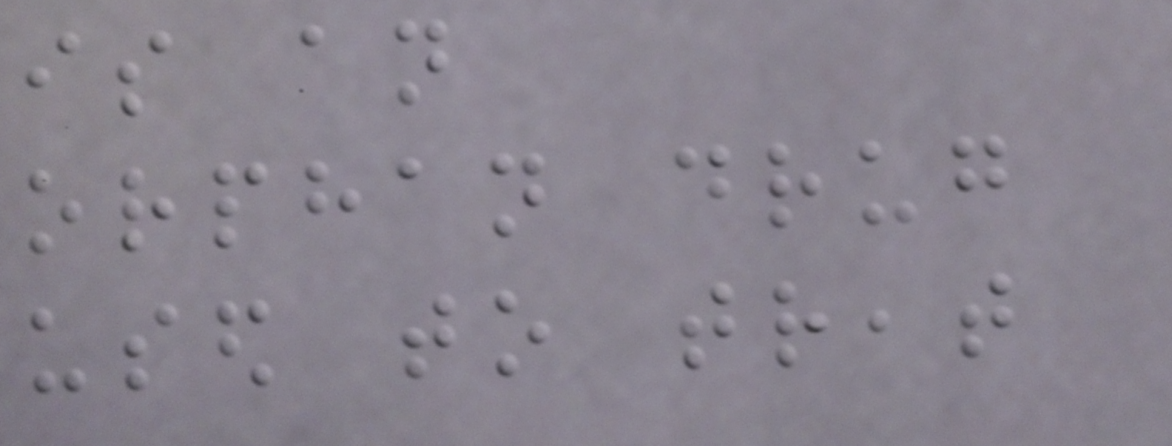is an
orphan drug
used to treat
